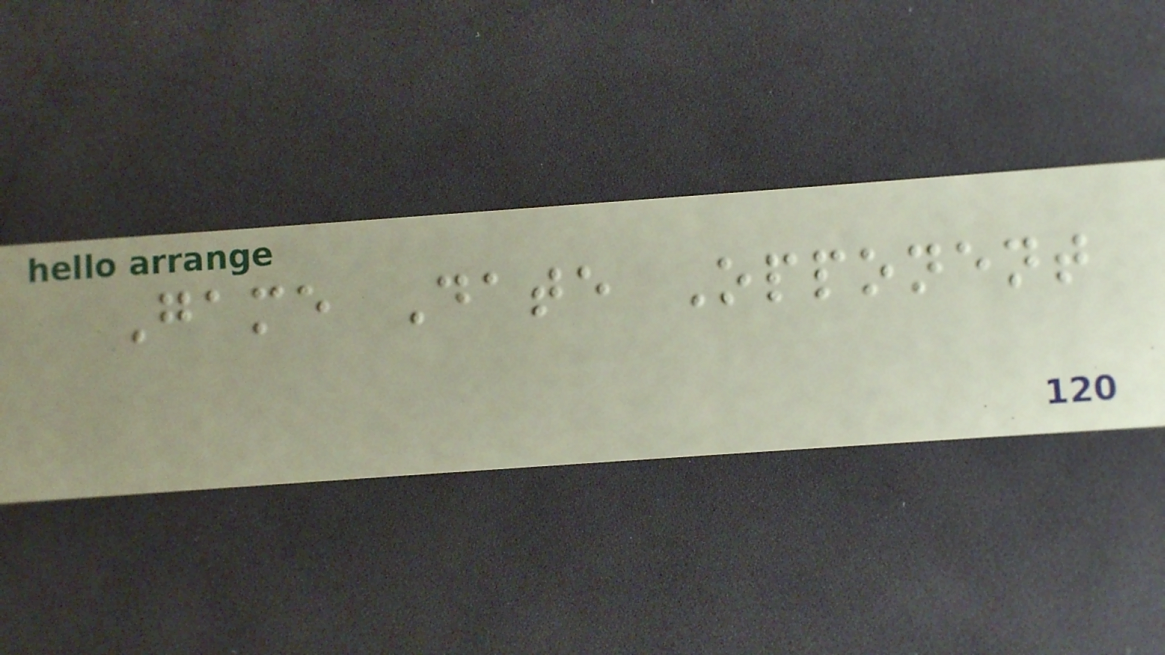Game Date Opponent
